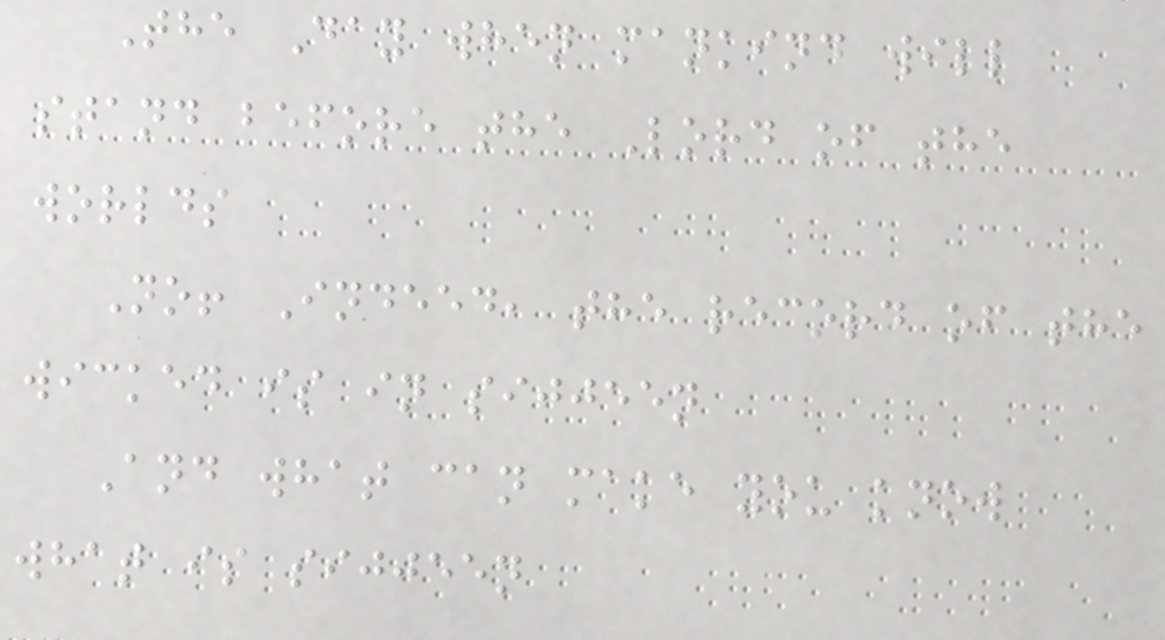The Day when mankind will
stand before the Lord of the
worlds
No! Indeed, the record of the
wicked is in sijjeen
And what can make you know
what is sijjeen
